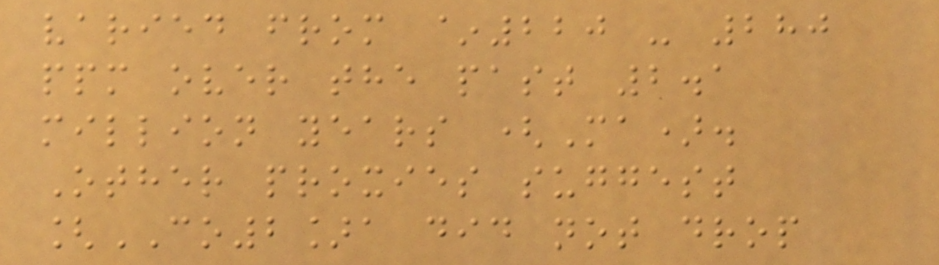varied from ~220 - 280
ppm over the past 2.1
million years (Ma).
Other proxies suggest
[CO2]a did not drop
